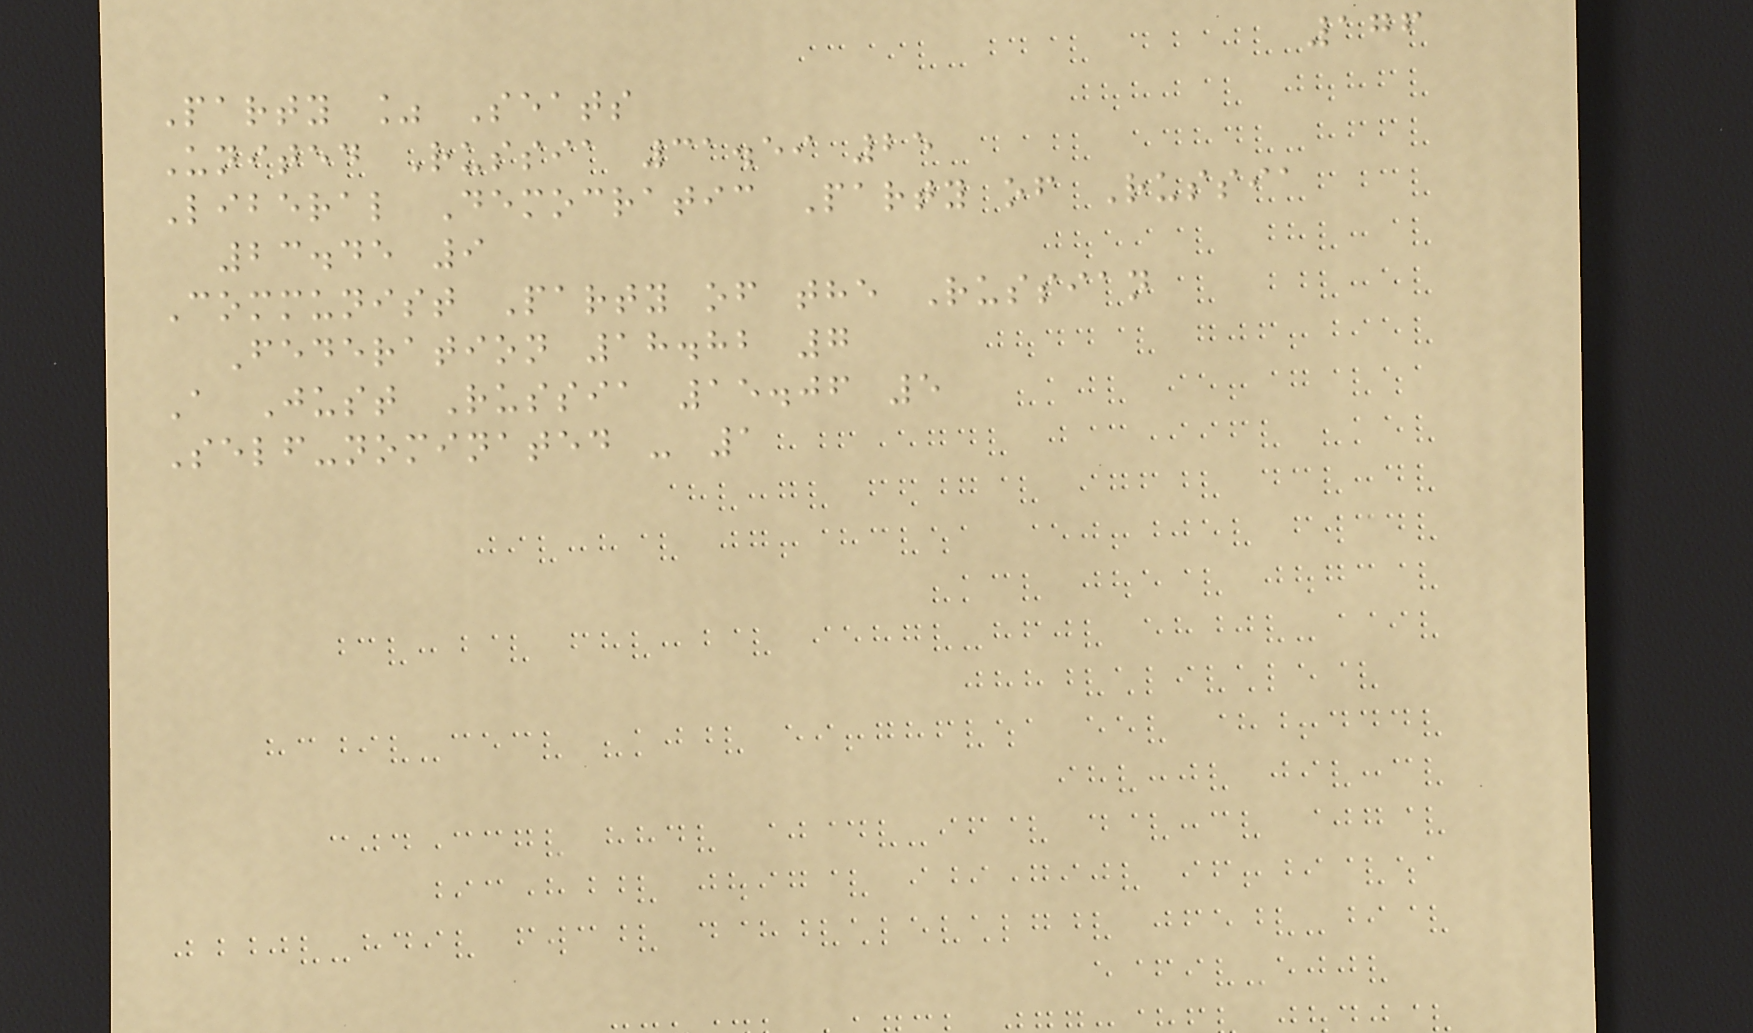176
Party % Seats
United Russia 31.59 25
Liberal Democratic Party of Russia
23.45 9
Communist Party of the Russian
Federation 18.82 7
A Just Russia 15.06 5
Self-nominated - 1
